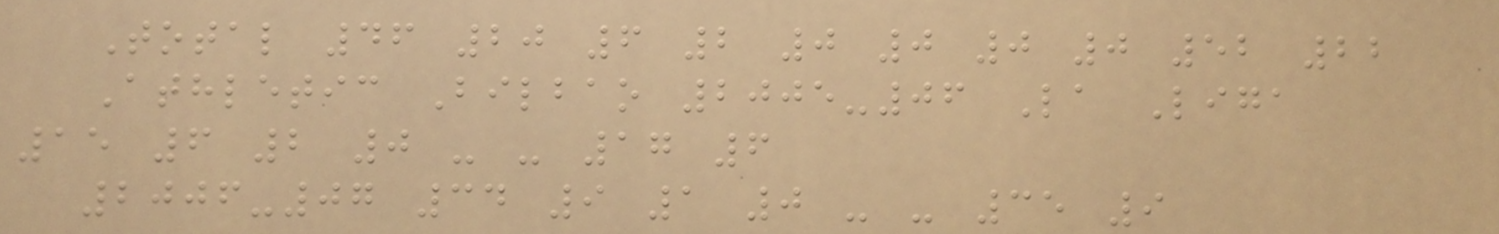Total 46 20 6 2 0 0 0 0 52 22
Athletic Bilbao 2005-06 La Liga
15 6 2 0 - - 17 6
2006-07 34 9 1 0 - - 35 9
